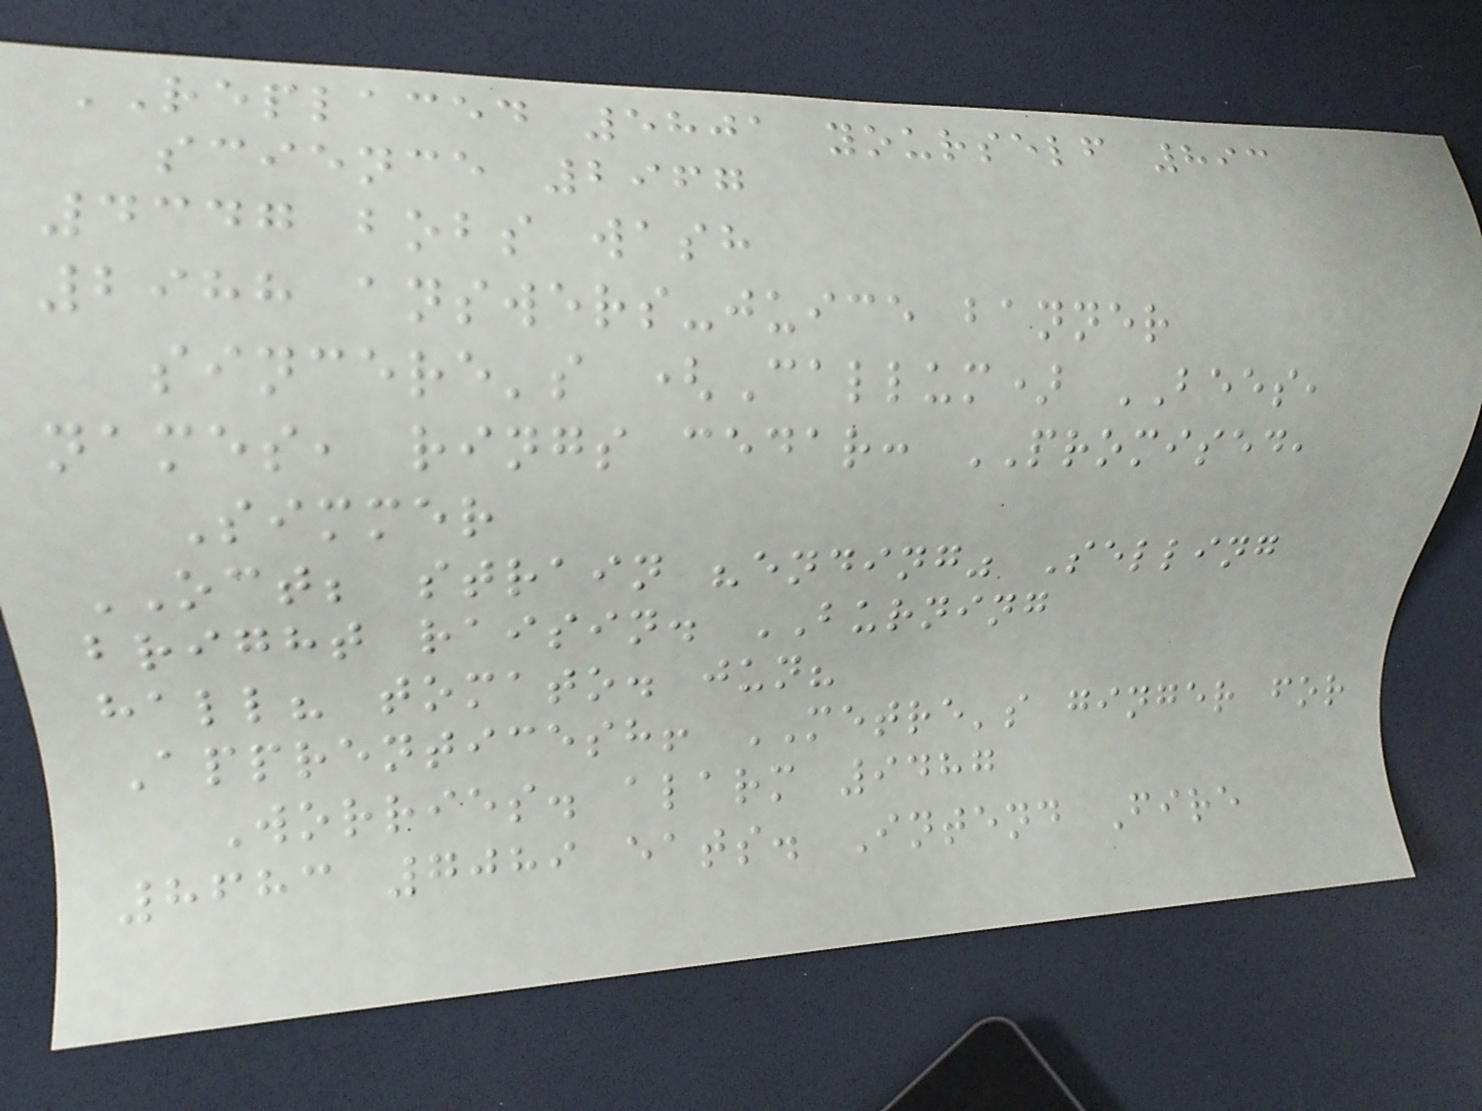REPLACED 5801 yourself 893
science 2967
4347 bobs wash
2988 answers-juice banner
sincere's (Callum) BEES,
names, rings cedar: PROMISED,
Simmer
OCT; strain "ending" Selling
bright raisin. BURNING
hall? tomato. jun?
Apprenticesh! METRE's ginger for
Worries. alarm 9487
8683 7089 eats. Intend Fire
